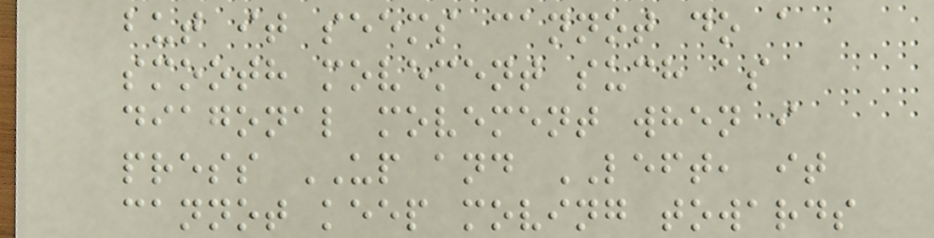but it seems cannot do a
smooth movement such as
diagonal movement when i
press UP and LEFT, it
cannot keep moving towards
